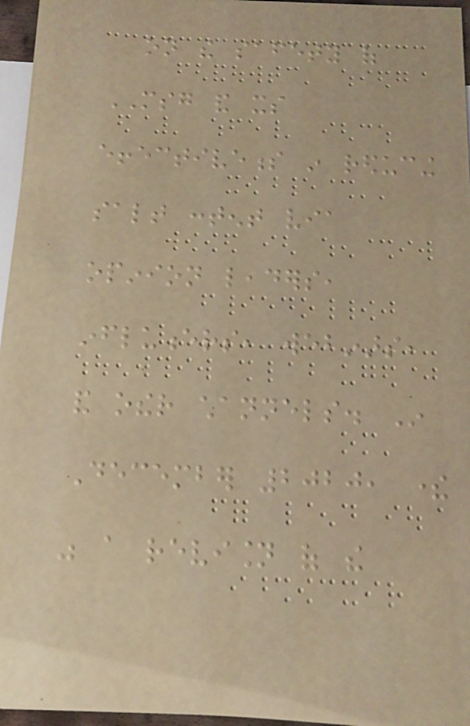on the safety of
MSG and its
effectiveness in reducing
salt content via
opinion leaders,
influencers, webinars,
and other channels. In
December 2020, there
was a revision of the
